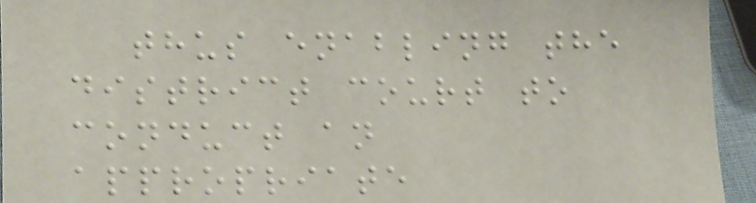thus enabling the
district court to
conduct an
appropriate
